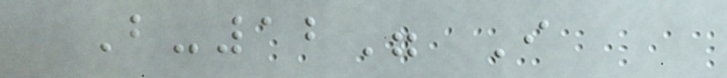B-12" I
